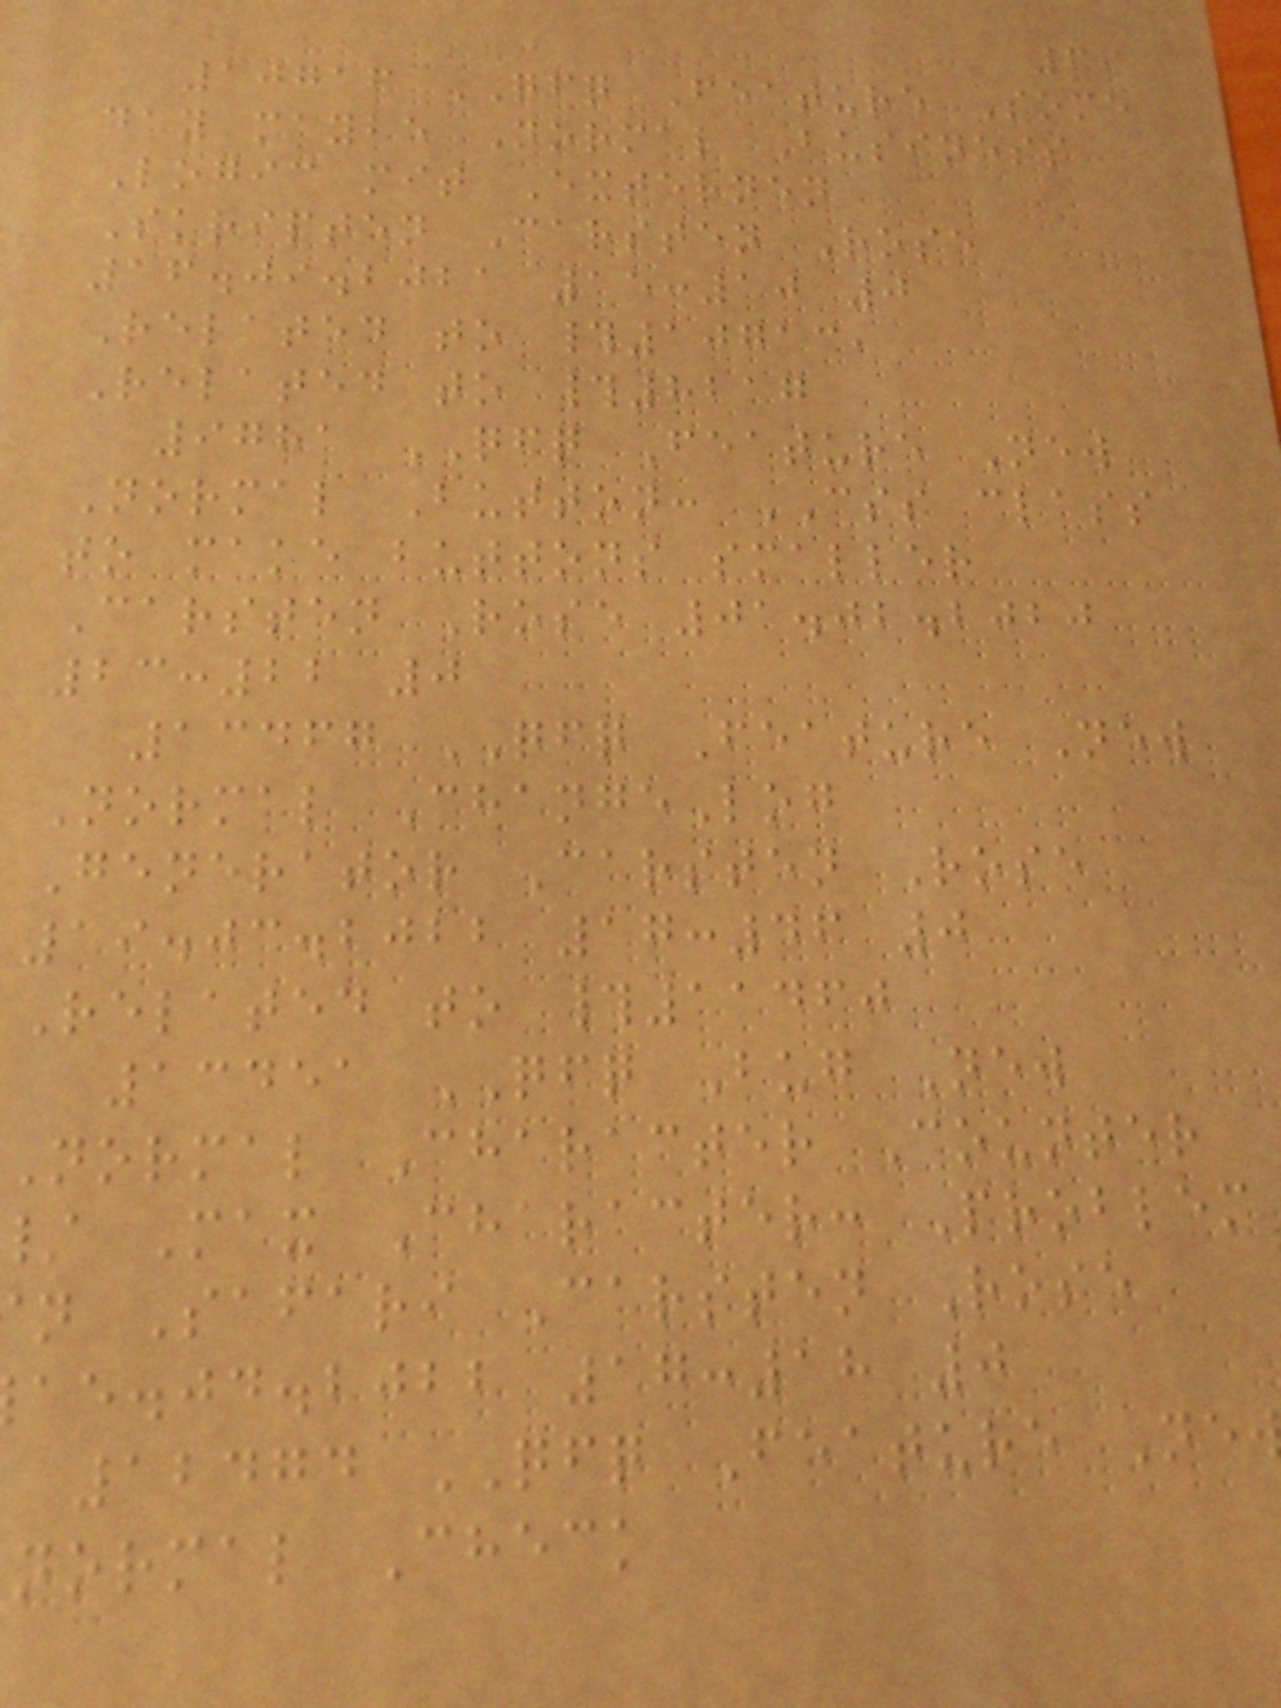69
10716 QFQ Feature Some
day maybe Normal Business
Logic mit Externen
Skripten Carsten Rose
16.09.2021 15:10 0
Related to #10713,
Related to #8217
9781 QFQ Feature New
Normal Button: CSS class
to make buttons smaller
Carsten Rose 01.02.2020
23:22 0
13467 QFQ Feature New
Normal ChangeLog
Generator Carsten Rose
19.03.2022 17:46 0
Related to #11460
13451 QFQ Bug New
Normal Character Counter
Max Character: Problem
n Safari Carsten Rose
ae.jd.bjbb 17:18 0
12474 QFQ Feature Ne
normal Check
